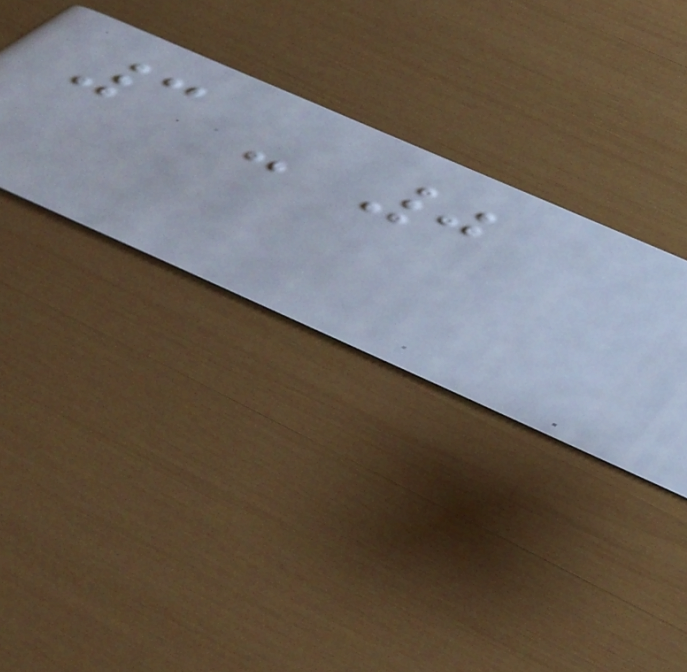3 - 0
